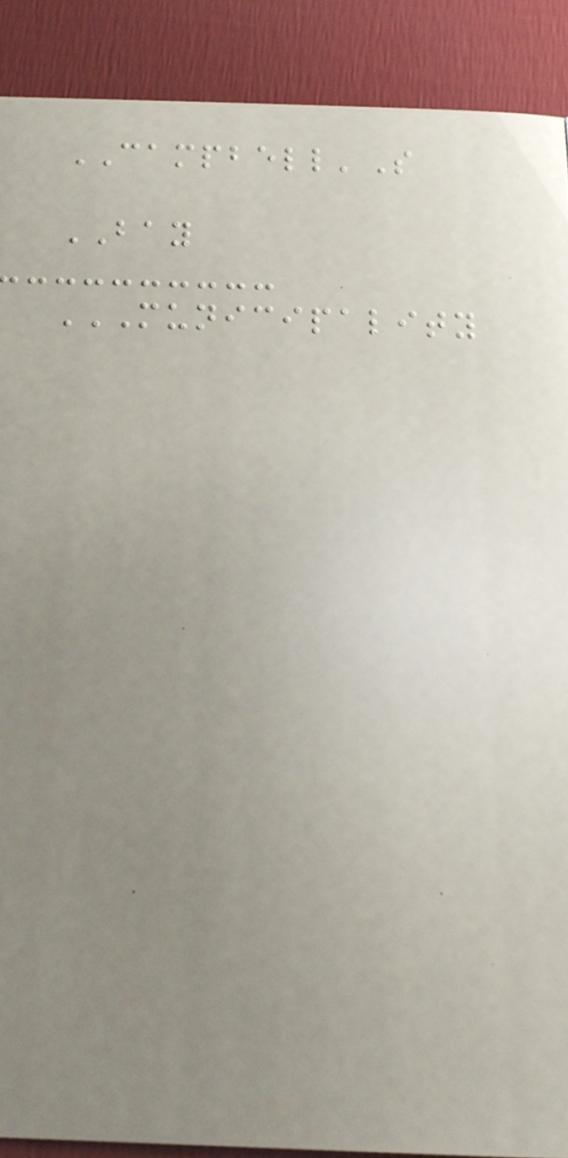CAMPBELL'S
BAY
MUNICIPALITY
